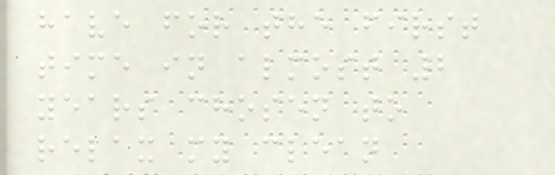have for the first
time in almost 2
years chosen to
relax my clean
